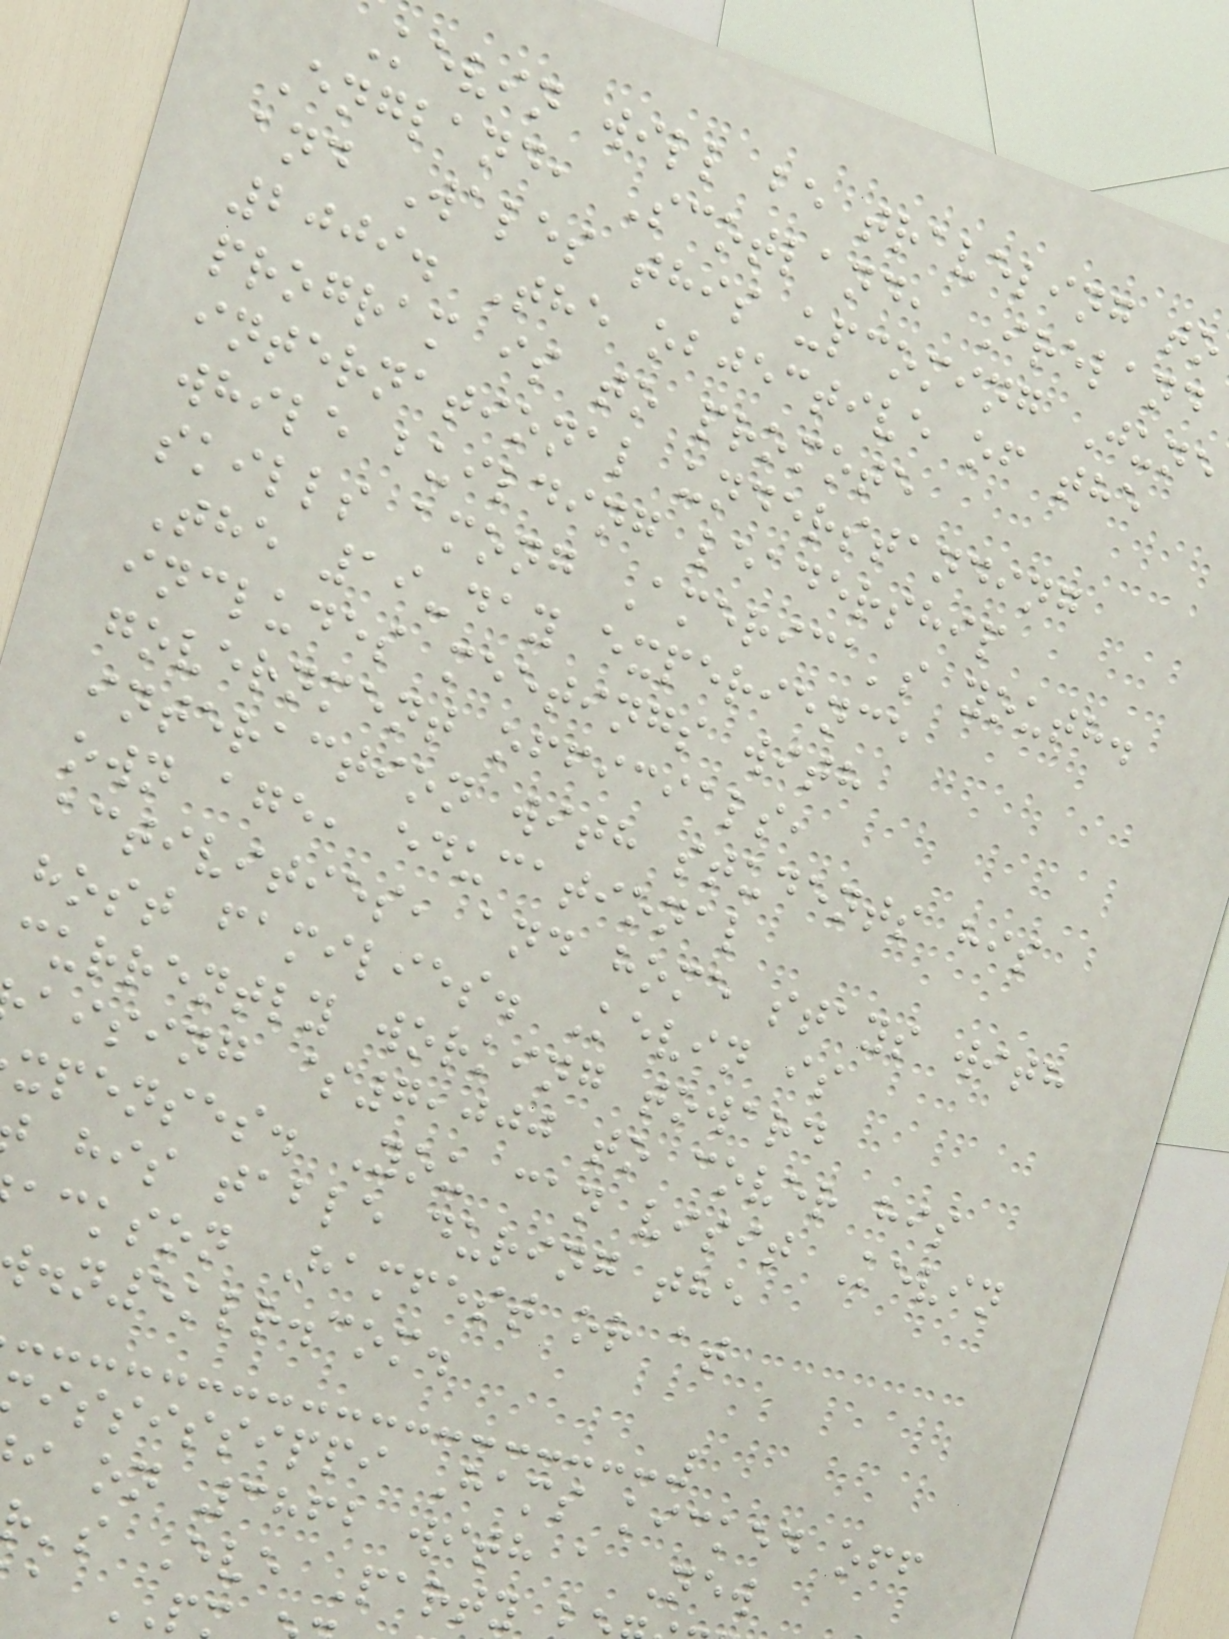Kevin will be traveling to
England, Scotland, Ireland
and Wales this upcoming June
2009. The objective of the
program is to promote
international understanding
while building leadership
skills among America's youth.
The 19-day experience
includes meetings with
government officials,
interaction with students his
own age, educational
activities, and home stays with
host families. Kevin is
currently working toward
aising $7,000 to cover his
xpenses. You can visit Kevin
his table during the
ackson Hamfest or at
.n5klr.com.
ississippi Hams kicked off
i on 3862 with a New
's Eve Party
